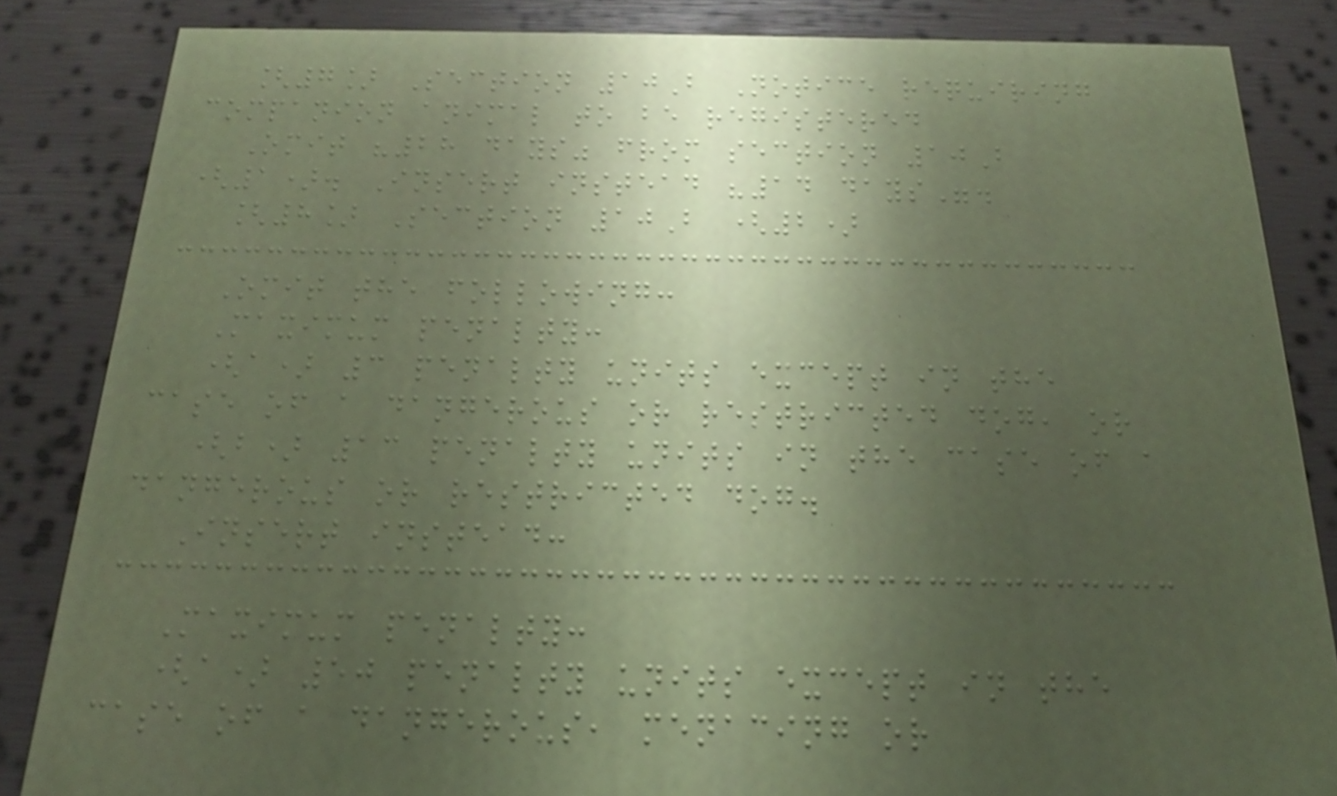[7] Section 10B Notice requiring
companion animal to be registered
Omit "28 days" from section 10B
(1). Insert instead "14 days".
[8] Section 10B (2)
Omit the following:
Maximum penalty:
(a) 3 penalty units except in the
case of a dangerous or restricted dog, or
(b) 13 penalty units in the case of a
dangerous or restricted dog.
Insert instead:
Maximum penalty:
(a) 50 penalty units except in the
case of a dangerous, menacing or
